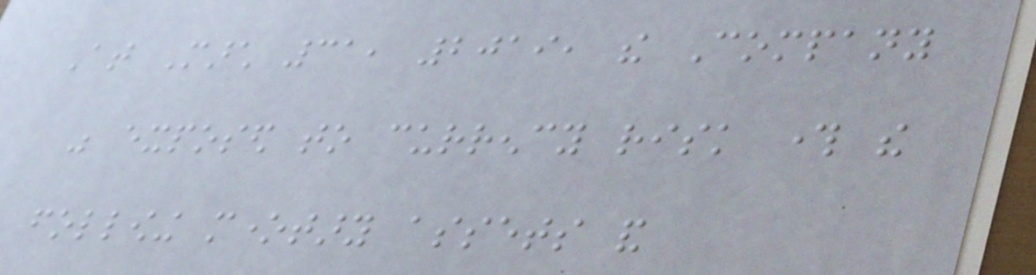At March 31, 2019, the Company
was exposed to currency risk through the
following monetary assets and
